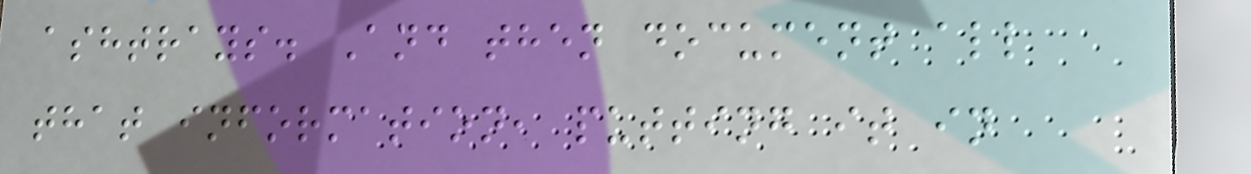ashtrays. And then document all
that information, putting it in
